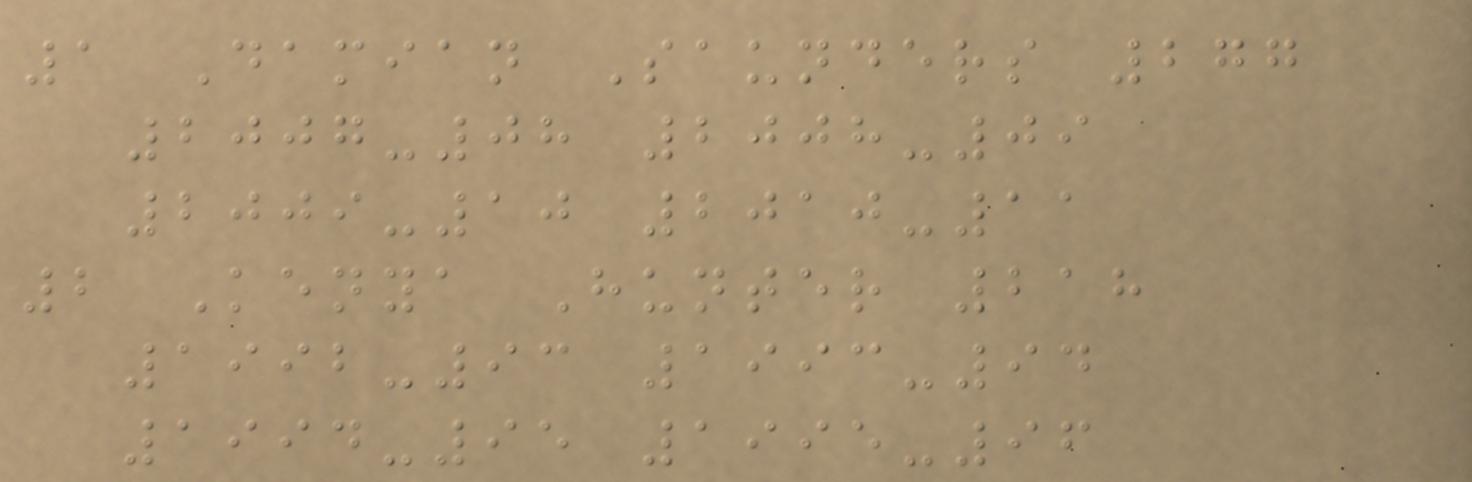1 Damian Saunders 277
2007-08 2008-09
2009-10 2010-11
2 Kenya Hunter 218
1992-93 1993-94
1994-95 1995-96
